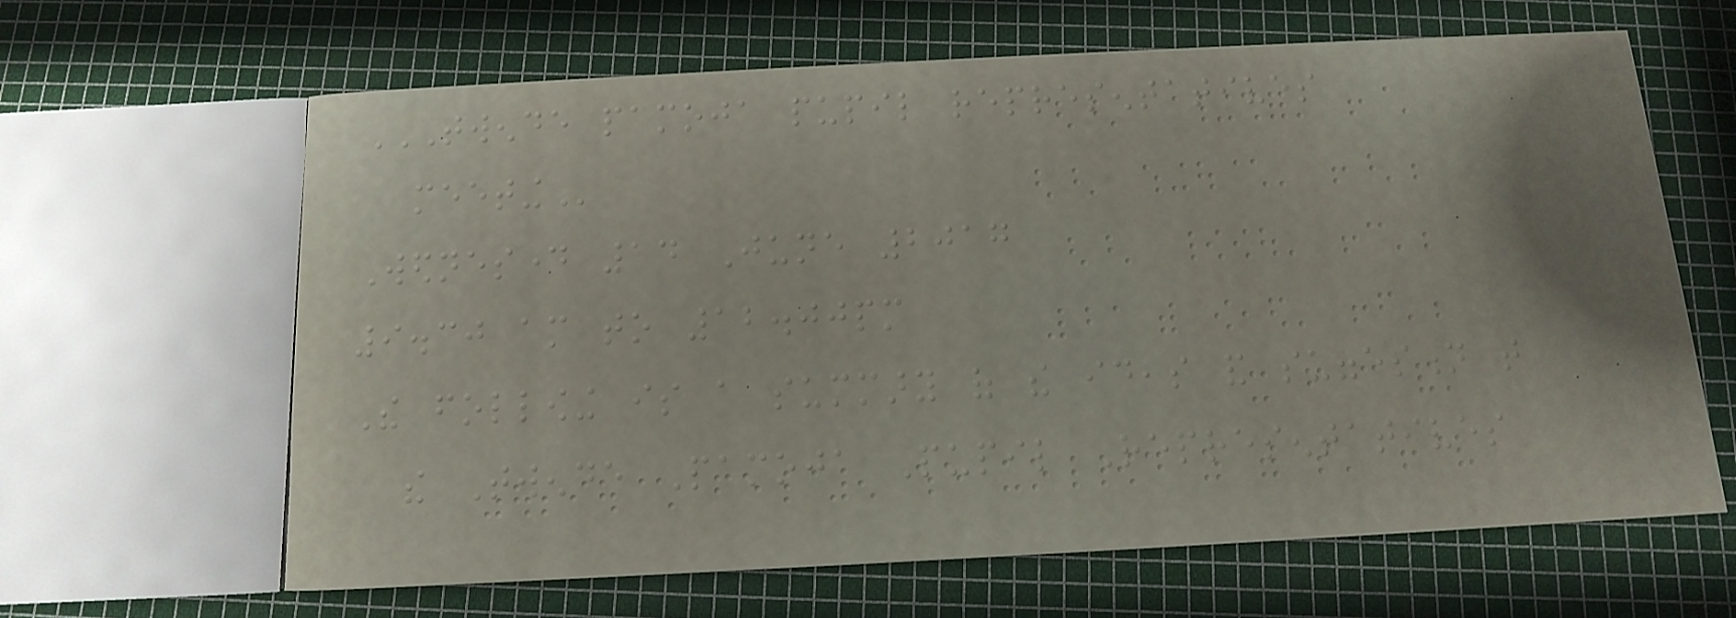TWENDE PAMOJA PUPIL REPRESENTATIVES
MEETING
Wednesday 14 June 2017
9.30 am to 12.00pm
The following is a summary of the ideas and suggestion that
the Twende Pamoja Pupil Representatives
